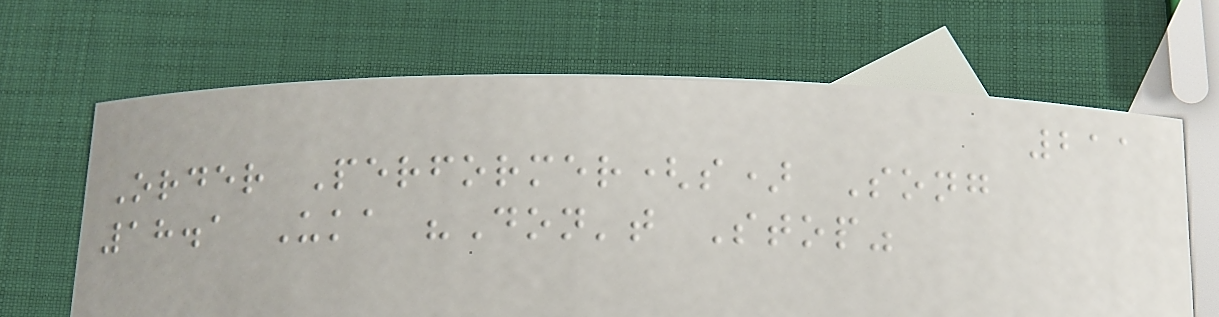211
Order Performer(s) Song
18.1 Uka "Don't Stop"
